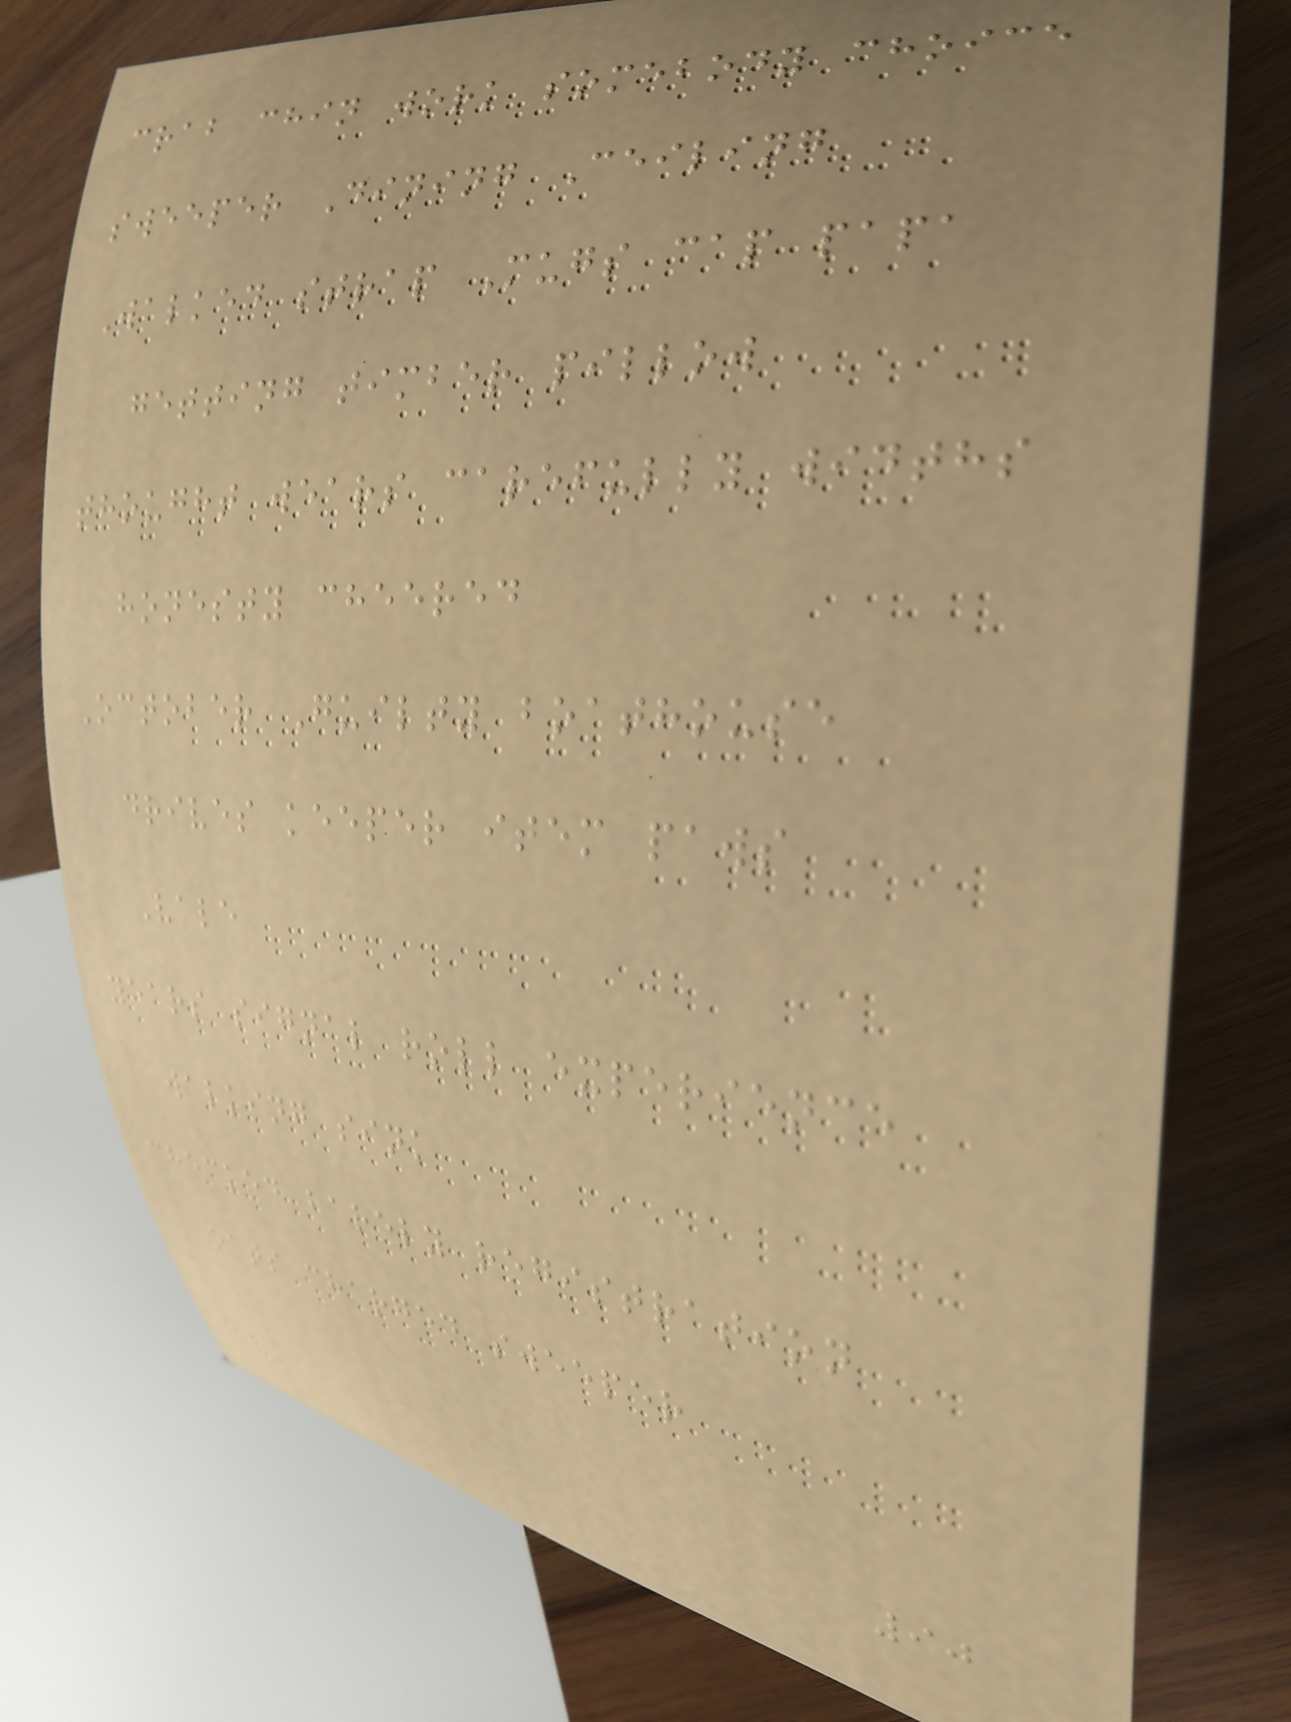crab chin work somebody choice
sweeper Dining Ceiling
Walked strap Mugs cap papa
getting timber pillow
thought wears carefully widths
honesty cheered
October Guilty boathouse
drives keeper item paws
Vale
years signal roll experience
walking sink
checked barely registration
oats charged sweeper
90
